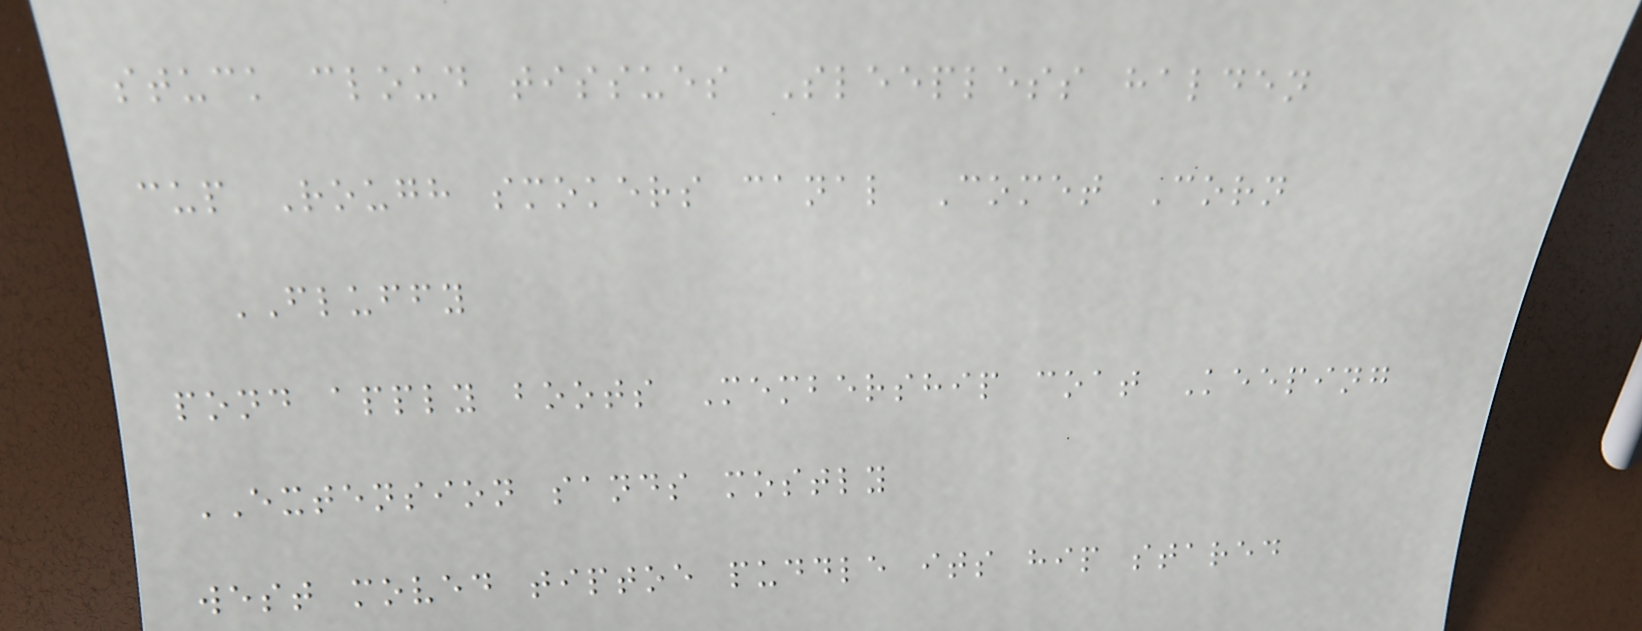stuck cloud tissues Sleepless halden
cup Rough smokers canal Comet Corn
FLUFFY
pond apply boots Membership coat Keeping
EXTENSION sands mostly
west moved tiptoe puddle its hip stared
